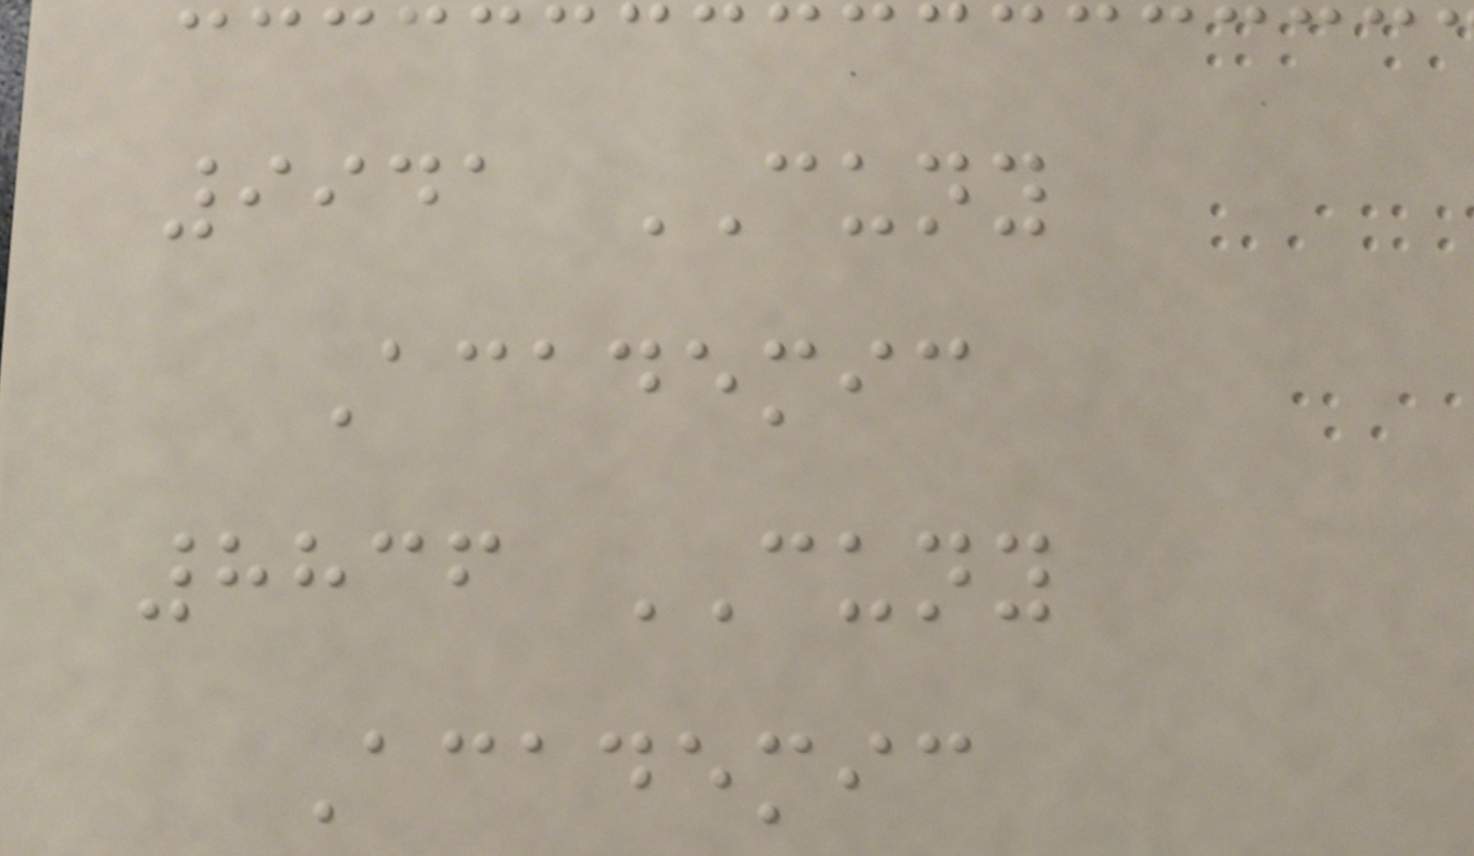9941 CUNY
Academic
8836 CUNY
Academic
